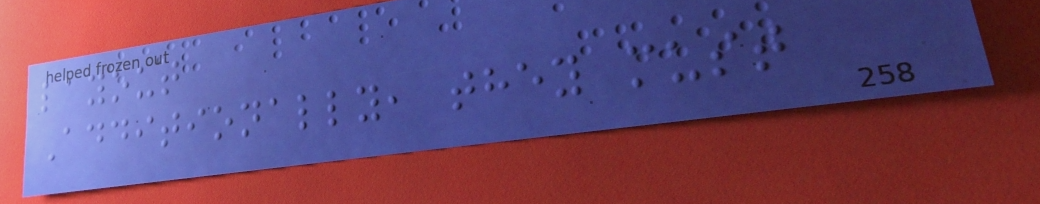layout
Additionally, they must
